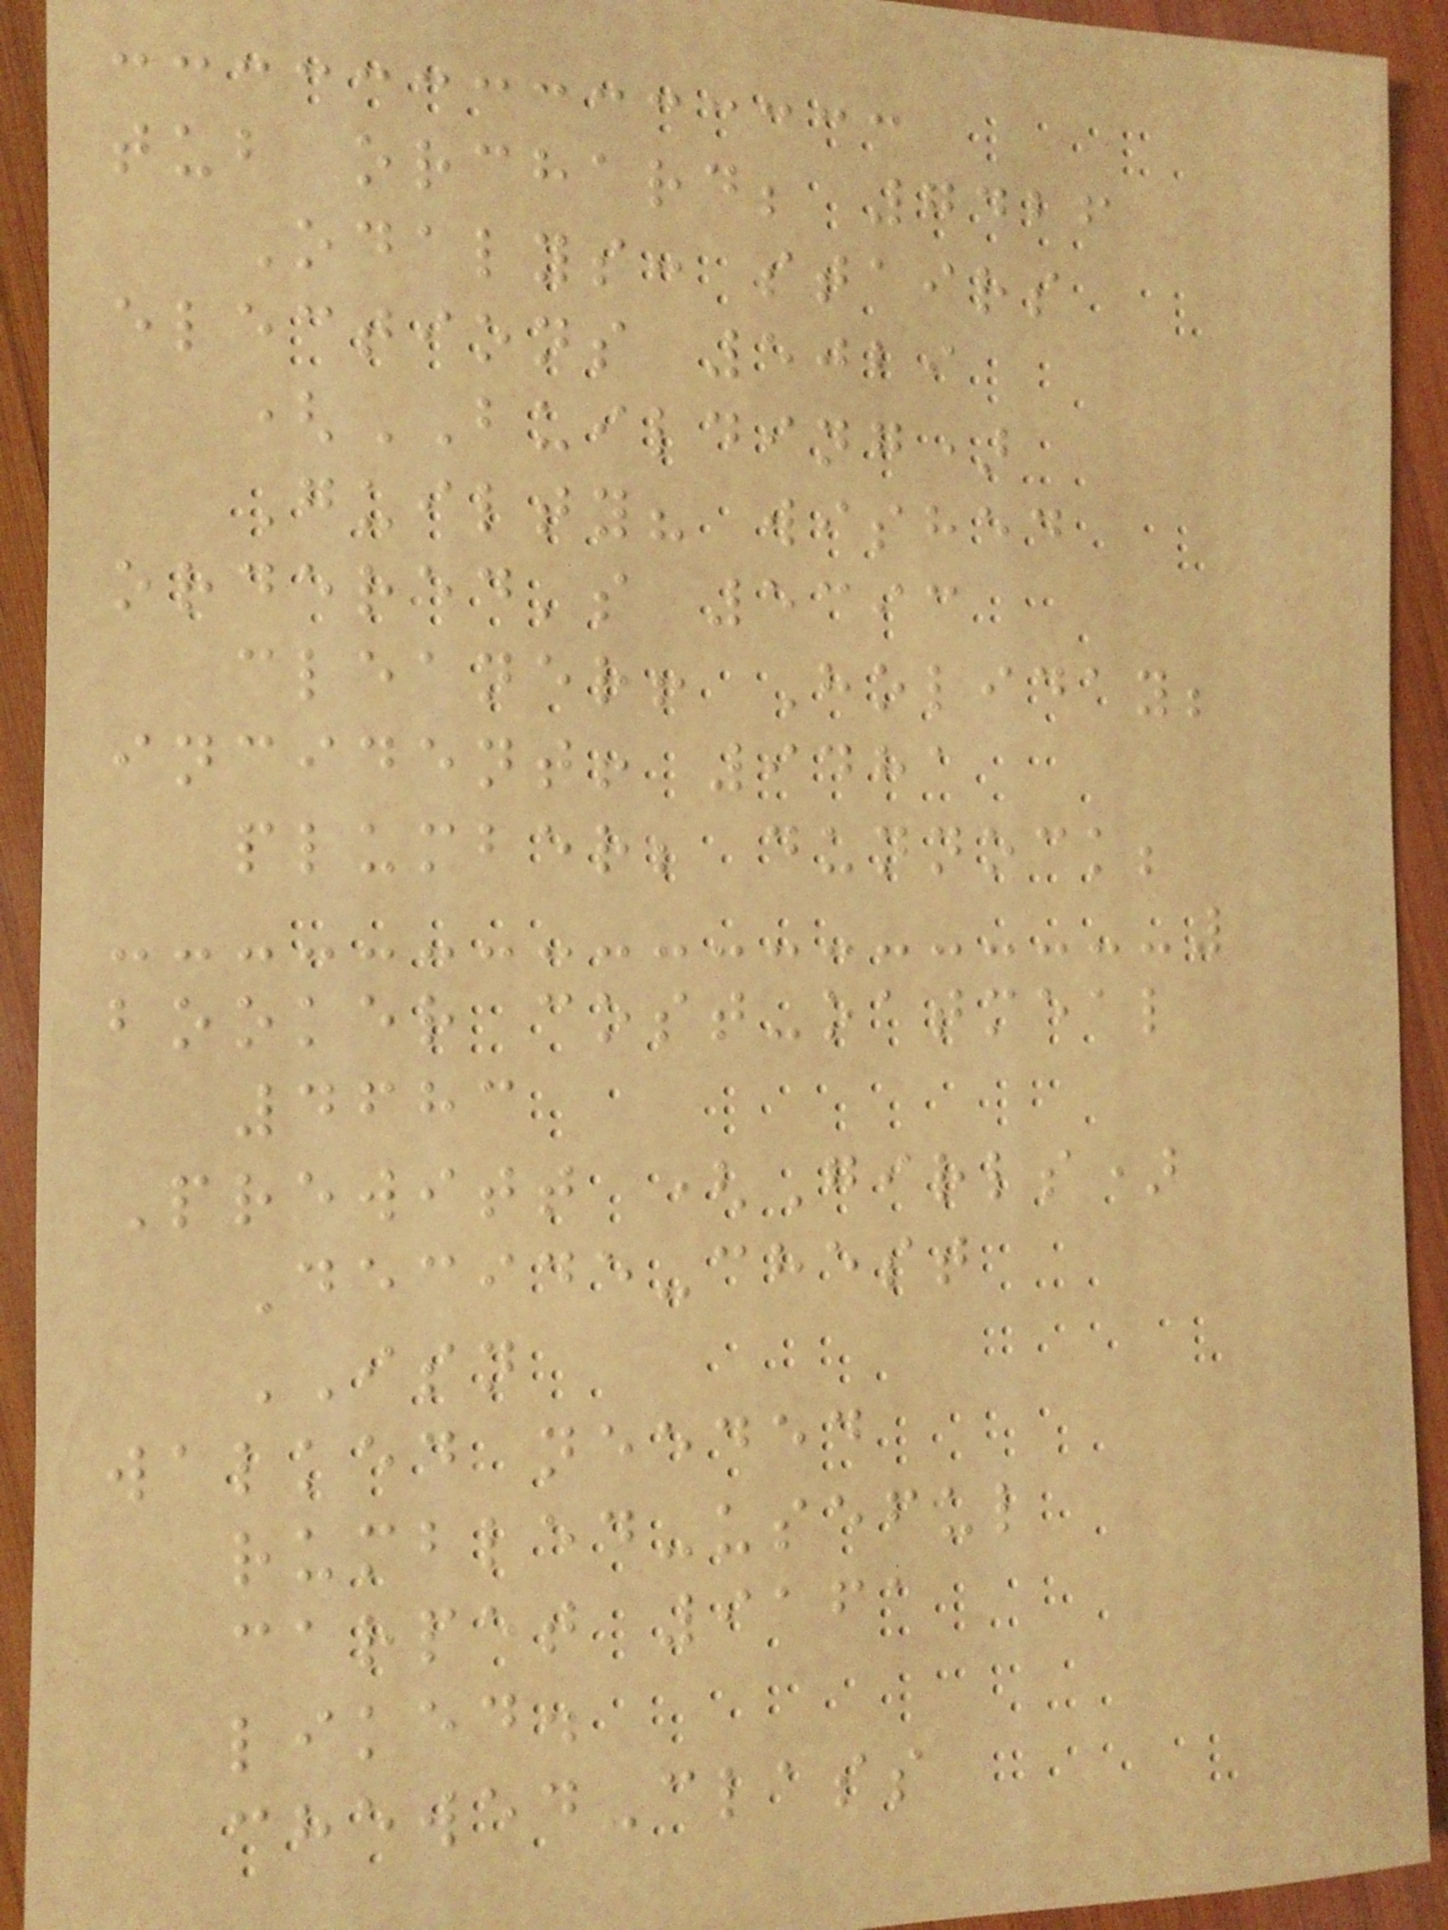tub orchard; 7426
Odalys: stairs
elections 5029
(BUILDING)
Guilty? wished
ordered's 5393
cleaner! Holiday;
incident! 9481
plumber; dunnock;
booker cost-oatmeal
4683
Prewitt (Girls)
Decide-chest
ISN
walked needed
rumbled-useful
carpet 9161
liked.
chewed-class
